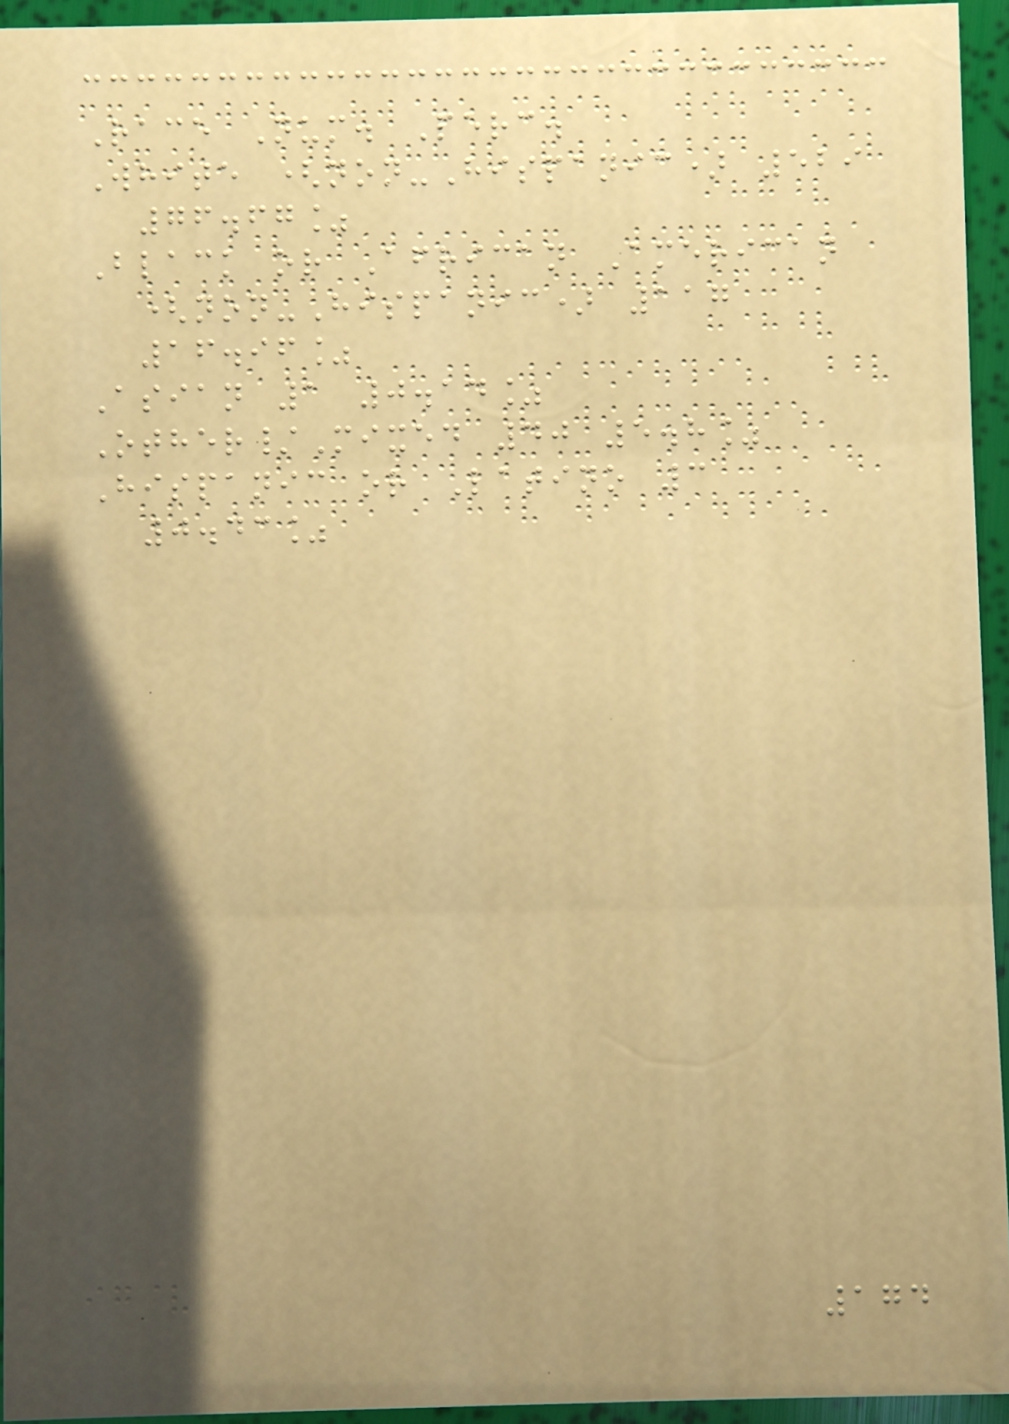Race Num. Perc.
White (non-Hispanic) 529
76.67%
Black or African American
(non-Hispanic) 117
16.96%
Asian 1 0.14%
Other/Mixed 40 5.8%
Hispanic or Latino 3
0.43%
174
